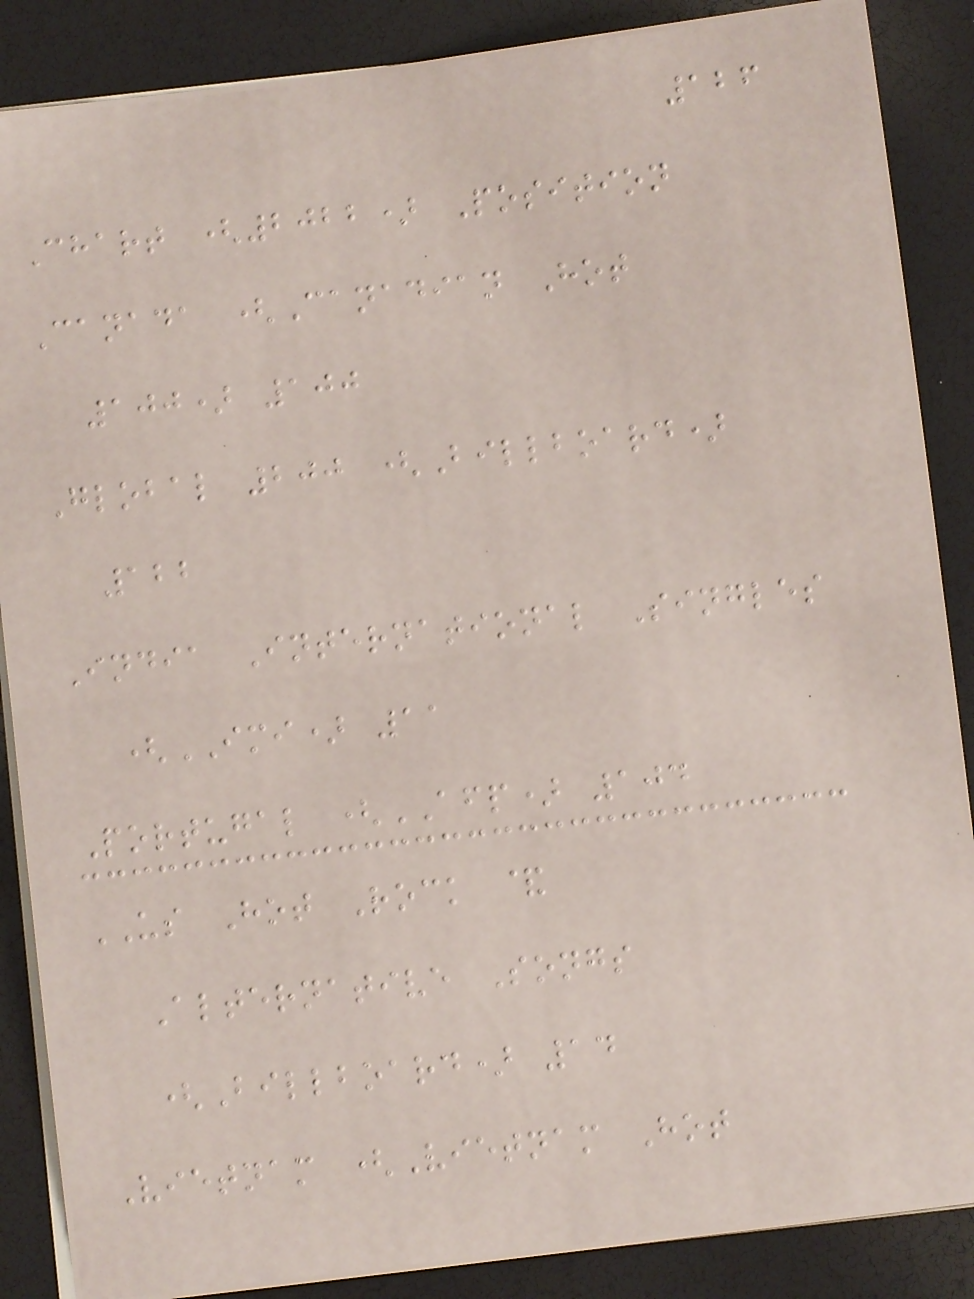126
Chart (2022) Position
Canada (Canadian Hot
100) 100
Global 200 (Billboard)
122
India International Singles
(IMI) 11
Portugal (AFP) 104
US Hot Rock &
Alternative Songs
(Billboard) 14
Vietnam (Vietnam Hot
